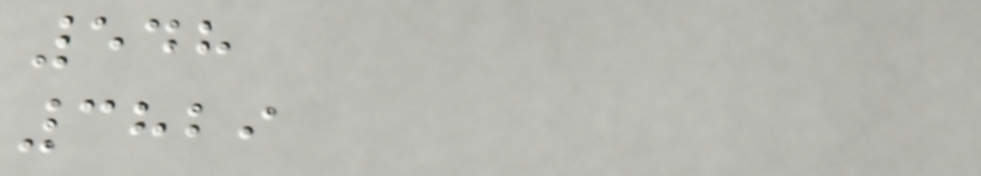548
3829
